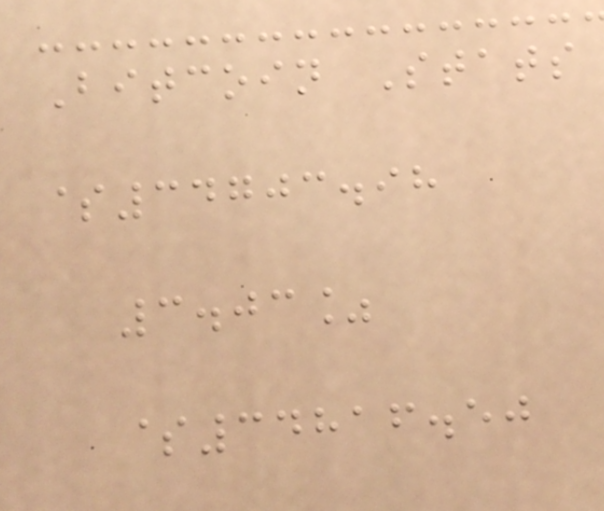Bitcoin Stats
$34703.98
3.03%
$34816.50
